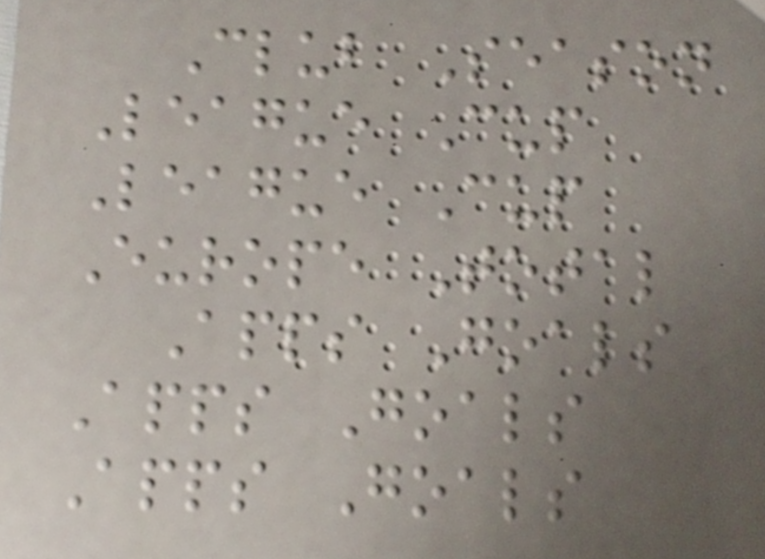Club Season
League Cup
League Cup
Europe Total
Apps Goals
Apps Goals
Apps Goals
